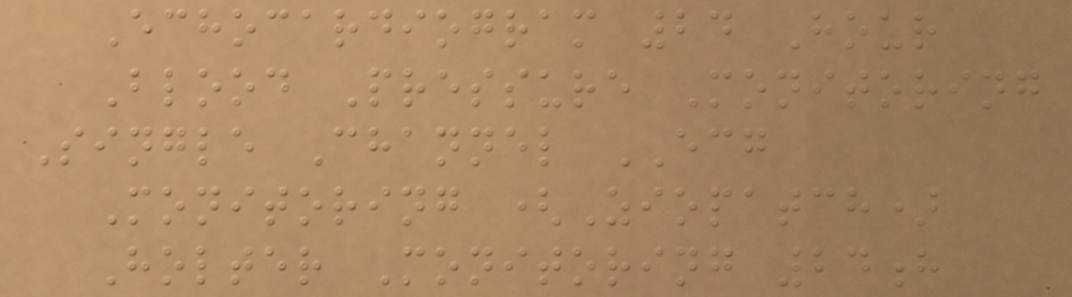Echocardiogram 24 Hour
Blood Pressure Monitoring
Single Channel ECG
Monitoring (Ziopatch)
Holter Monitoring 24h
